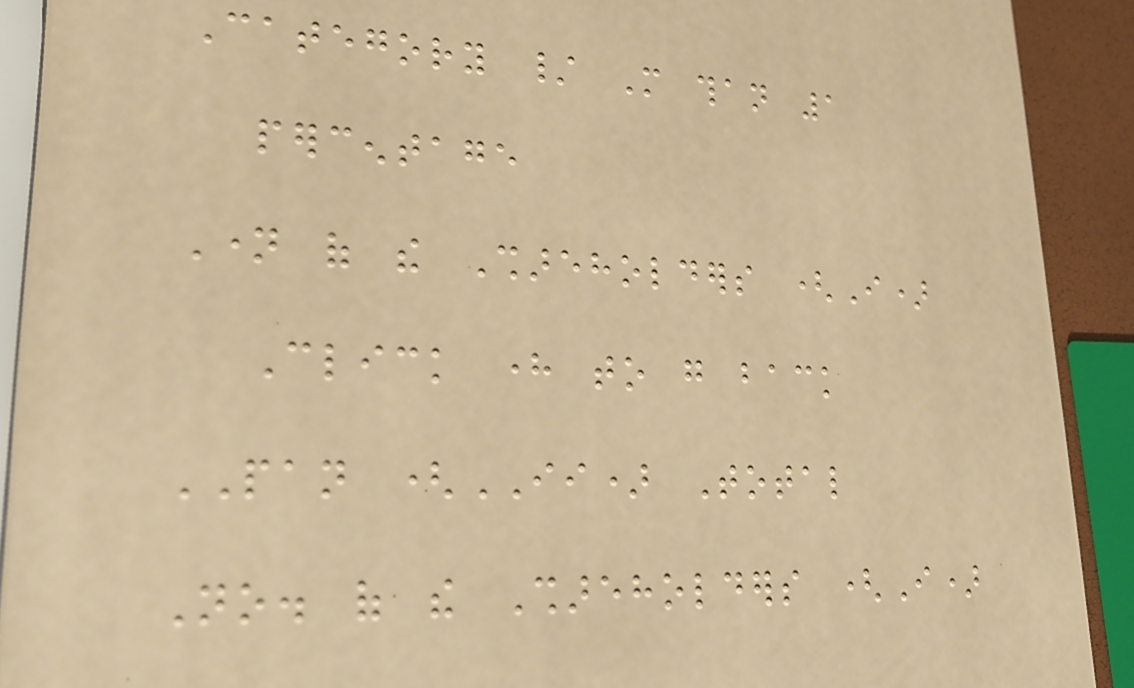Category / More than 1
percentage
Name of the Shareholders (I)
Click here to go back
PAN (II) Total
No. of the Shareholders (I)
